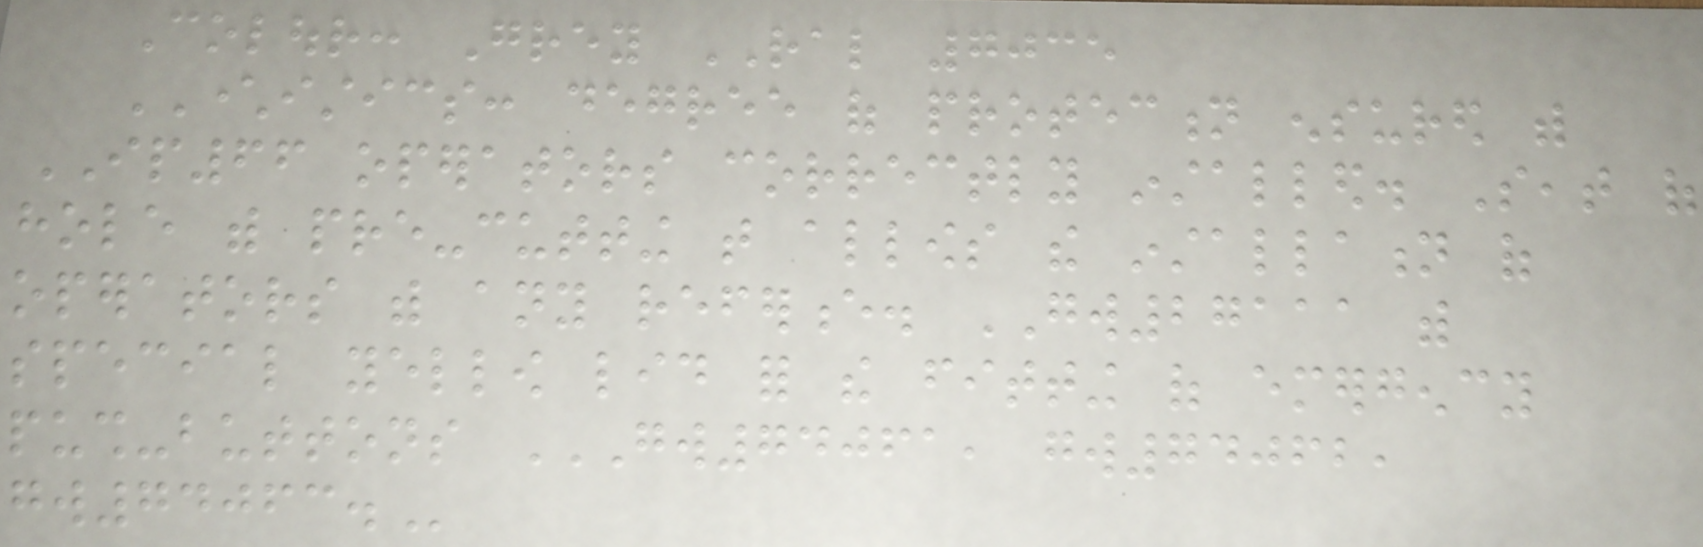Colour: Grey RAL 7035
CHARACTERISTICS: degree of protection ensured with
IP66 operators correctly installed. Seat of
hole with pre-cutting that allows the installation of
operators with any reference. GW27111 with
special yellow lid for the fitting of emergency
push-buttons GW74061, GW74062,
GW74063.
